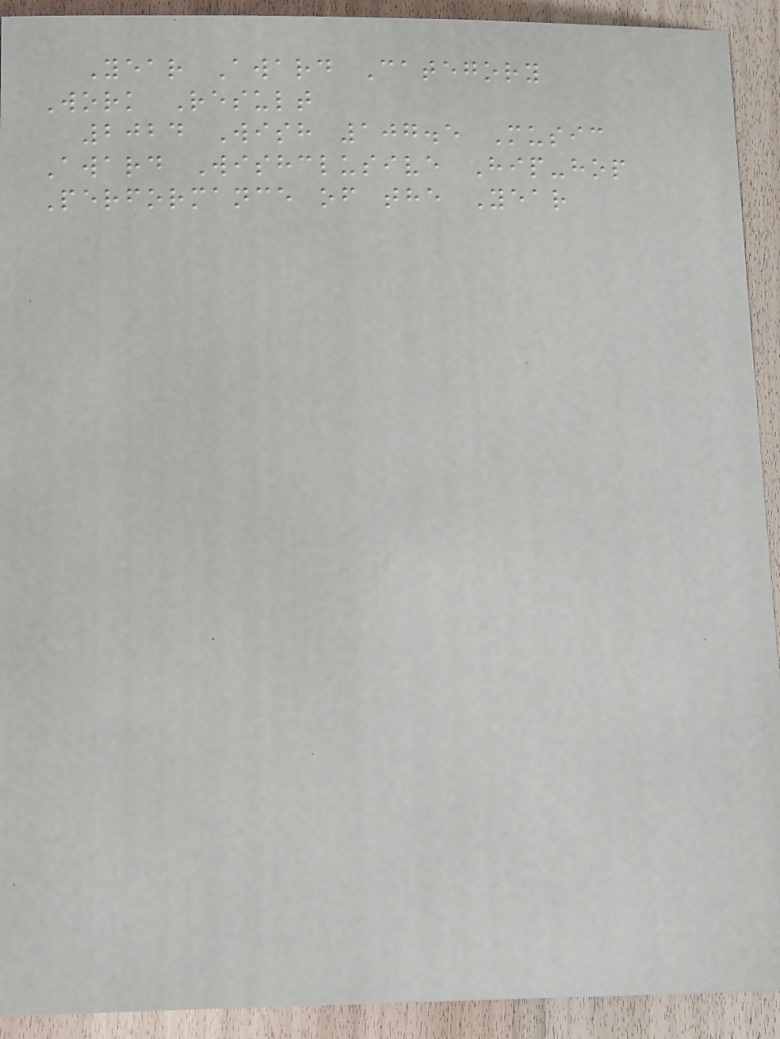Year Award Category
Work Result
2024 Wish 107.5 Music
Award Wishclusive Hip-hop
Performance of the Year
